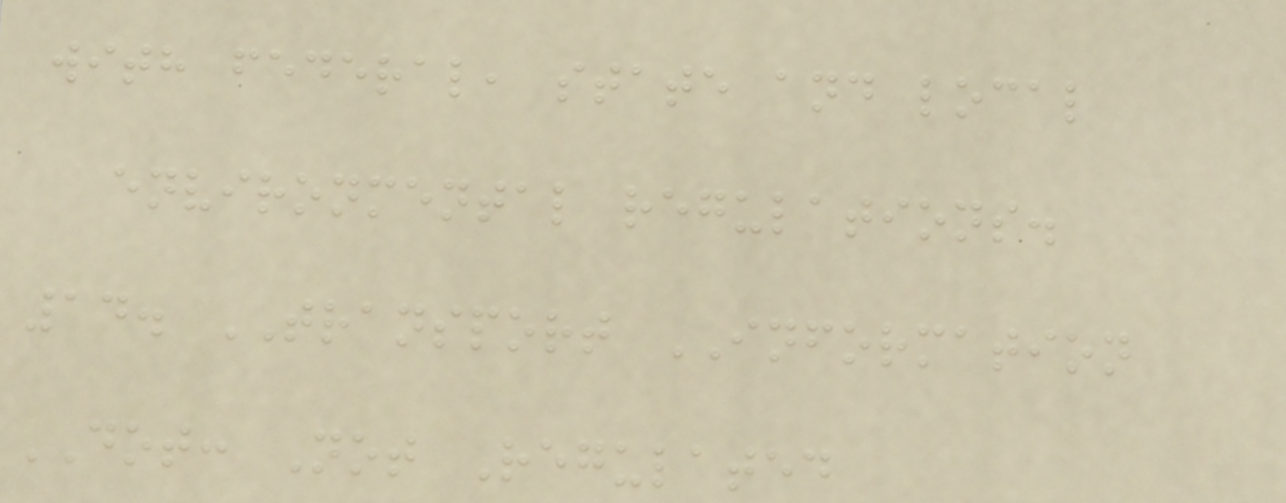with federal, state and local
environmental regulations.
14. TRANSPORT INFORMATION
DOT: Not Regulated
